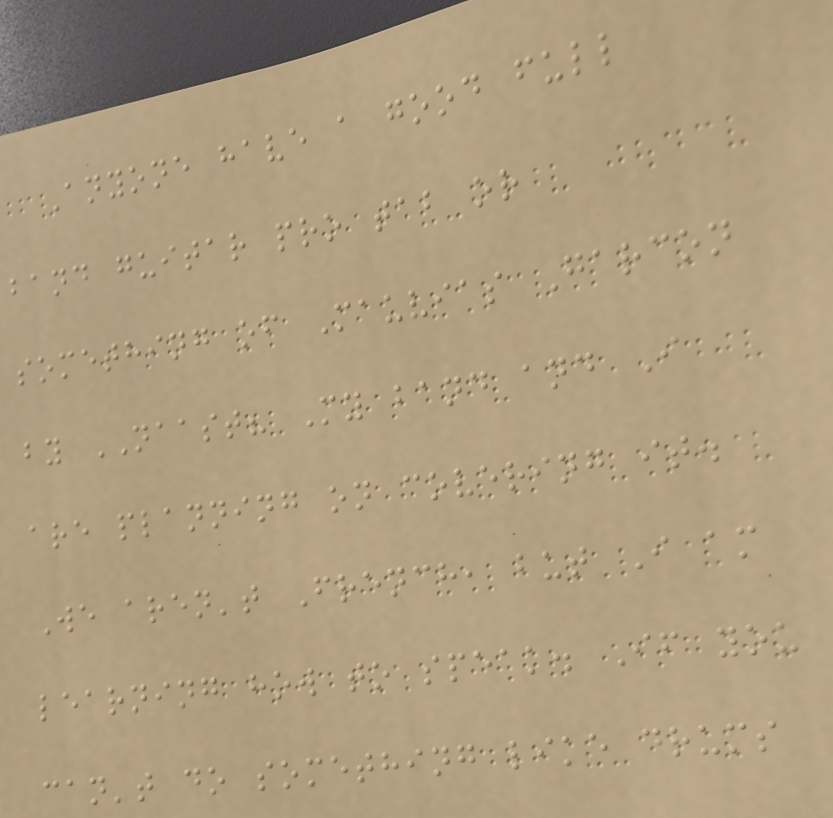Anyone have a good full
band guitar pro tab or
something of Mauvias Garcon
by NAAST? My band and I
are planning on covering it.
We aren't French, but I am
learning how to speak. If you
can't do something like drums
